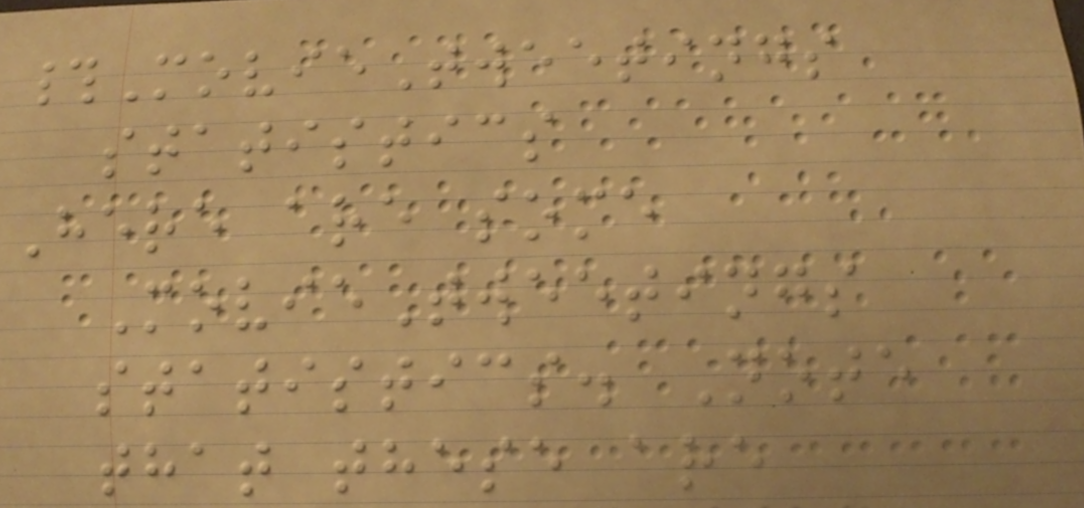#MovieTweetings
statistics
Here are some
MovieTweetings
statistics. Note
that these are
